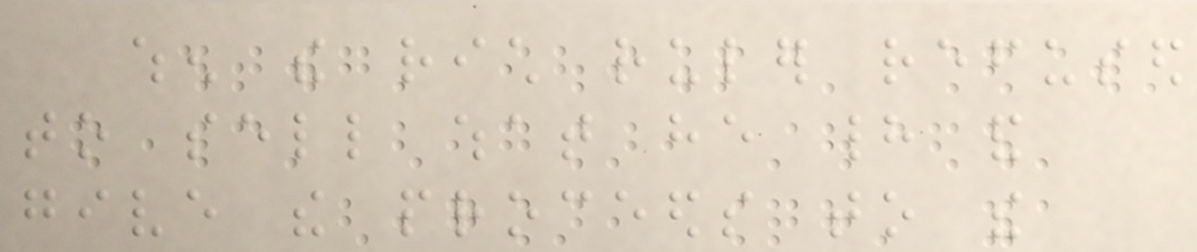when the rich ruler refused
to sell what he had and
give the proceeds to the
